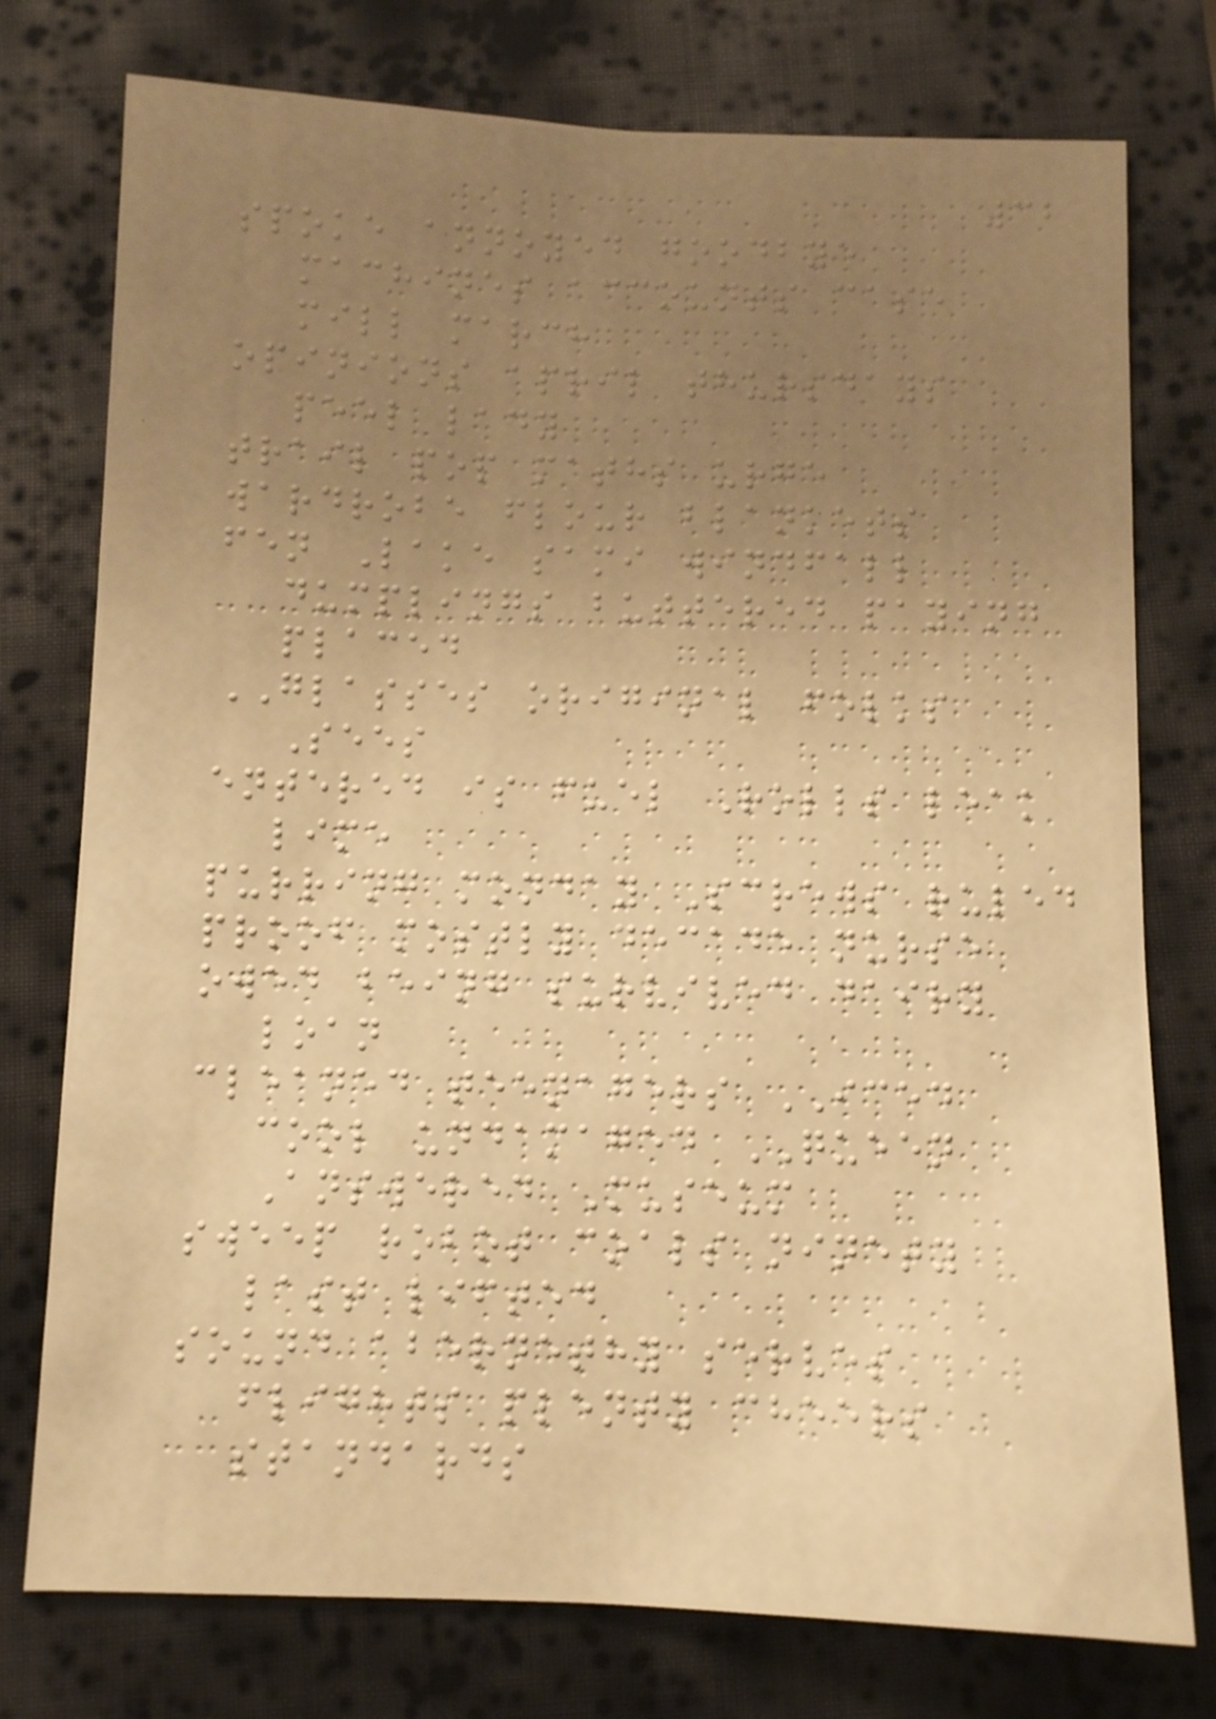32
spoke annoyed goodbye
machines accounts case
mill march
opinions april thursdays
peel lady
trail pop maths urge
wardrobe flour blankets
fen Lake sami windfall
dumplings buttered paying
placed
GLASSES original folks
Sees
entered is fuel Rolls leak
lime
purring monday Screws ruled
proof mostly decade nurse
owed being survived dairy
loan
cleaned teenagers ICED
cool undamaged QUEEN
Answered Museum
sweep robot coals ninety
last lifted
sound abernethy serves
flights plenty cheers
standards
